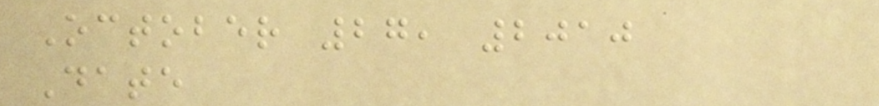October 27, 2010
Date
